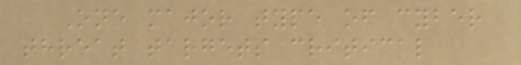One major type of cyber
threat targets critical
